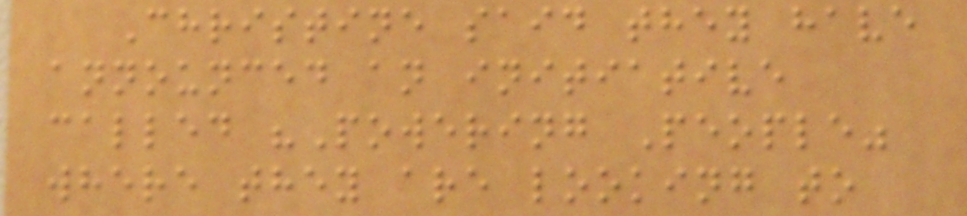Christine said they have
announced an initiative
called "Powering People"
where they are looking to
